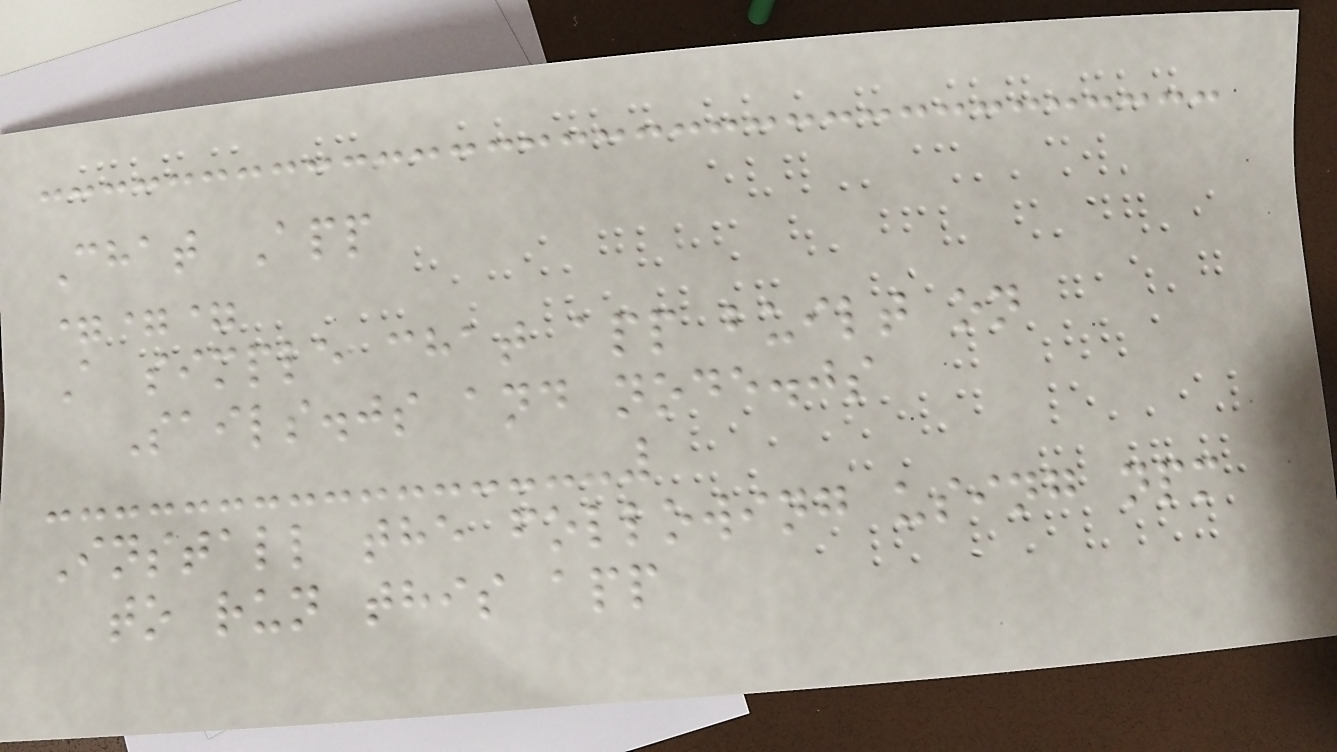Chat App
===
A simple chat app built on
Sails.js and node.js
Install the following using npm
to run this app
